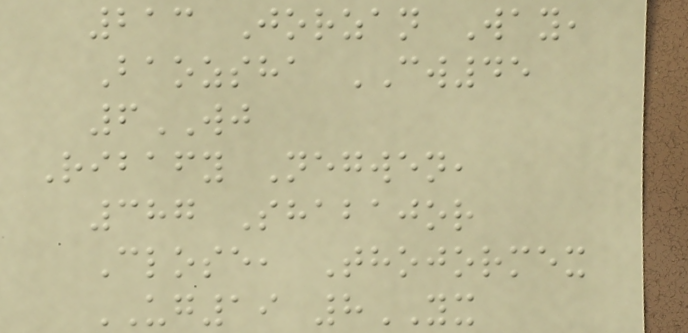213 Jorzan Way,
Baozsha CW45
6WJ
Ribafy Negwen,
387 Shabajor
Close, Thojormex
UG19 8YX
